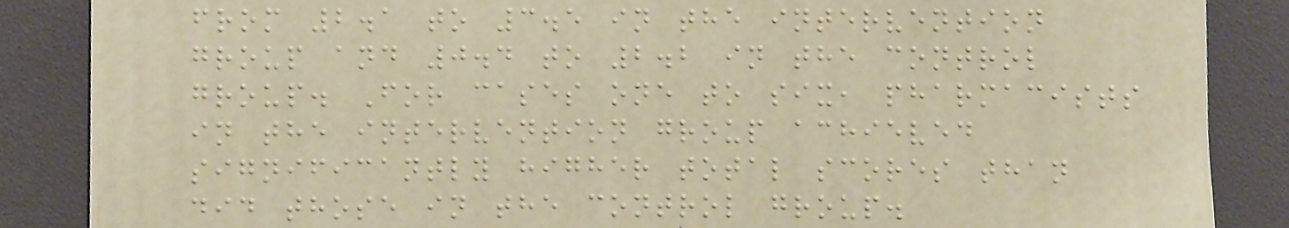from 2.1 to 3.5 in the intervention
group and 0.4 to 2.2 in the control
group. For cases one to six, pharmacists
in the intervention group achieved
significantly higher total scores than
did those in the control group.
